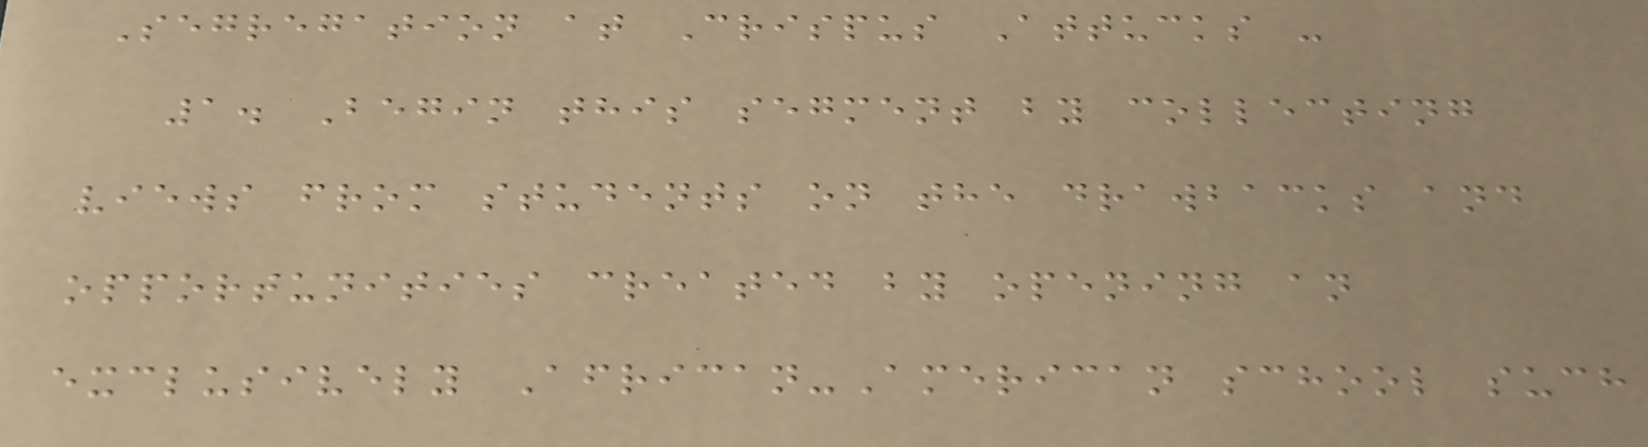Segregation at Crispus Attucks -
1. Begin this segment by collecting
views from students on the drawbacks and
opportunities created by opening an
exclusively African-American school such
